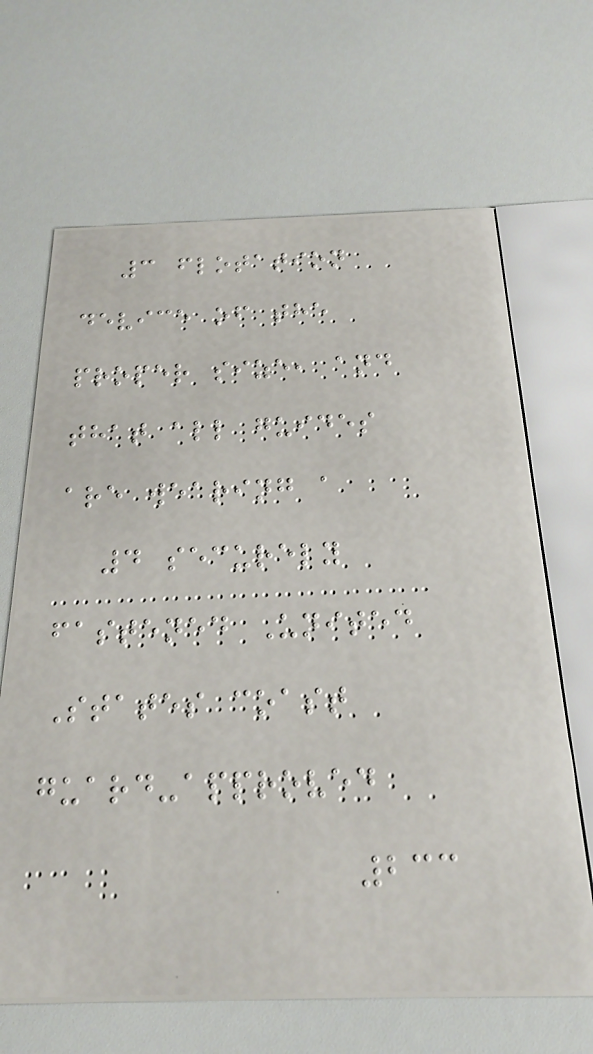3 flotation
device of the
proper size, and
that all guides
are wearing a
4 securely
fastened United
States coast
guard-approved
233
